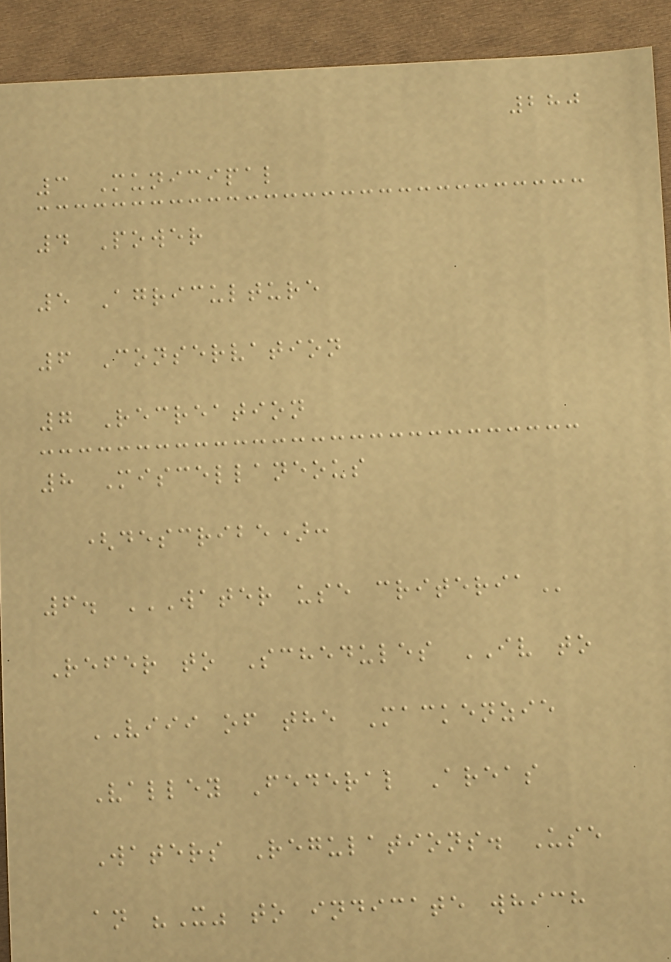280
3 Municipal
4 Power
5 Agriculture
6 Conservation
7 Recreation
8 Miscellaneous
(describe):
6. WATER USE CRITERIA
Refer to Schedules IV to
VIII of the Mackenzie
Valley Federal Areas
Waters Regulations. Use
an "X" to indicate which
